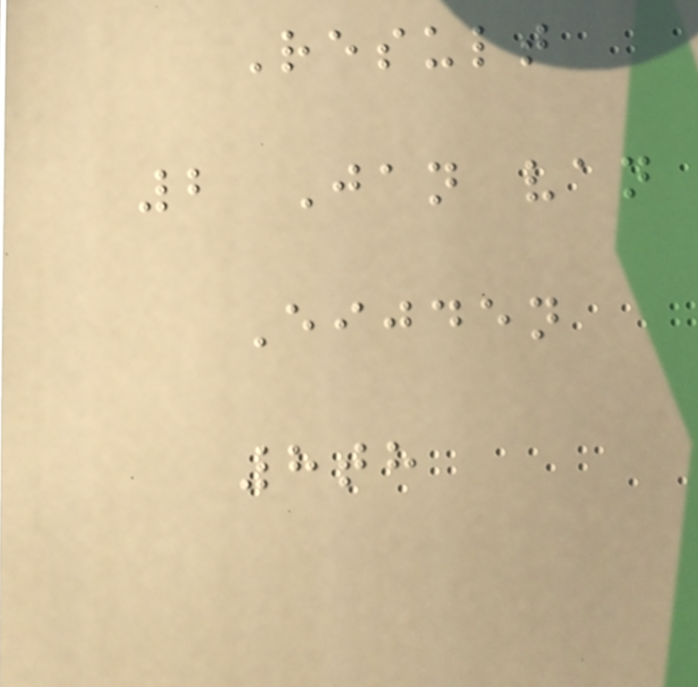Result
2 Jan van
Eijden
8th
